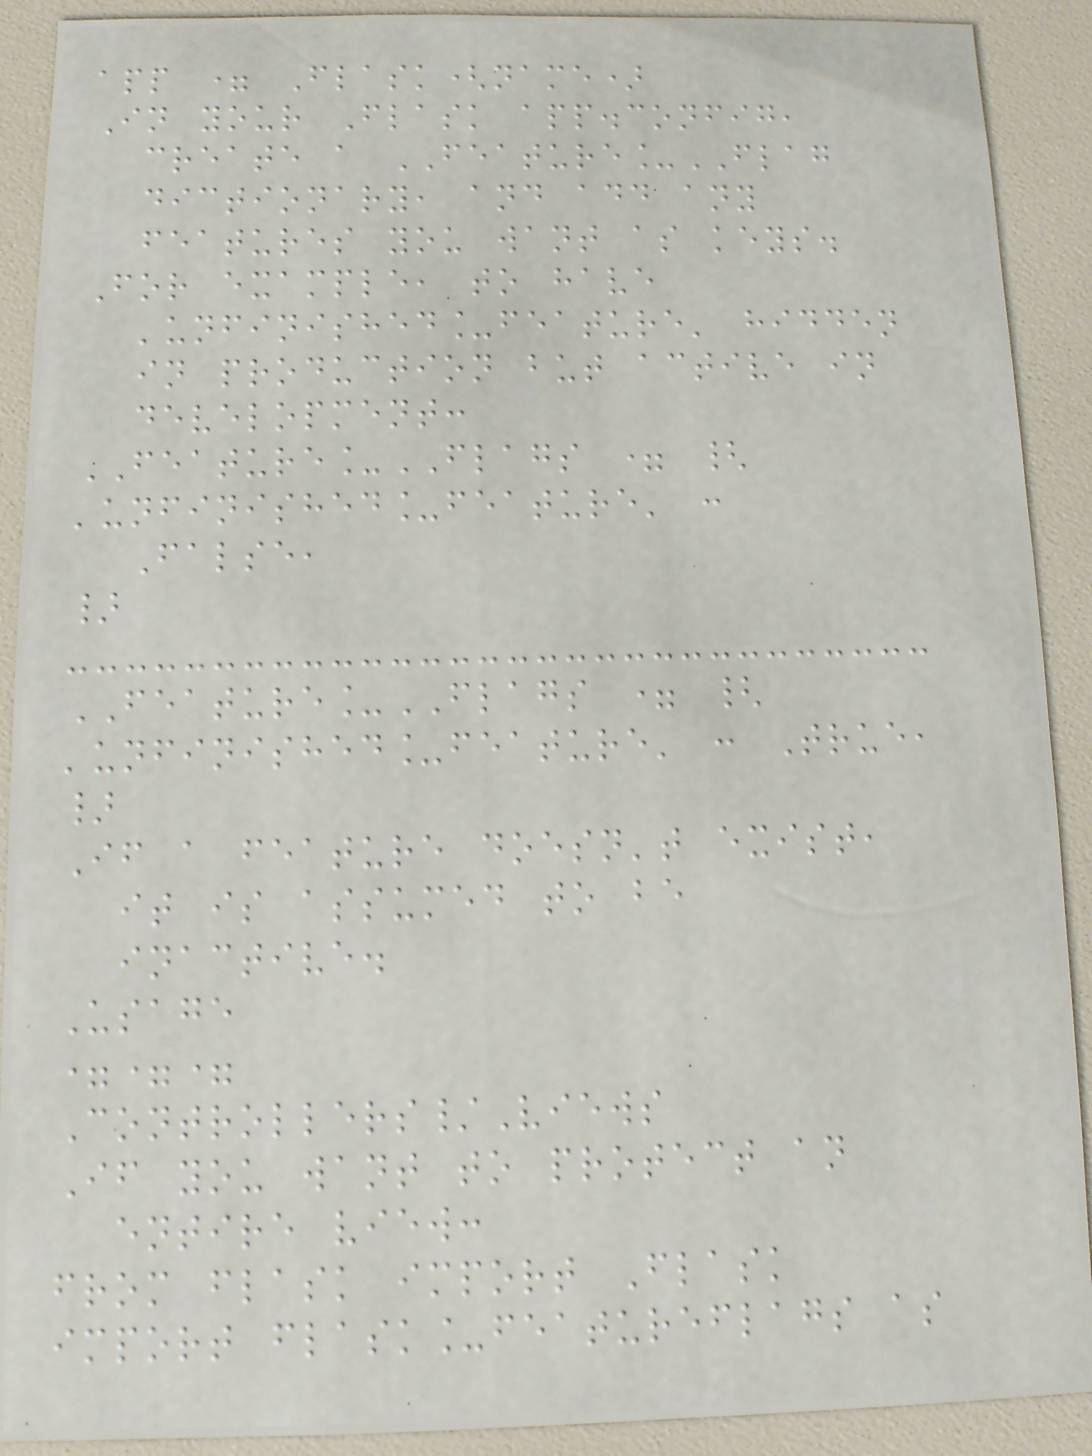app = Flask(name)
In your Flask app.config,
create a FEATURE_FLAG
dictionary, and add any
features you want as keys.
For example, to have
'unfinished_feature' hidden
in production but active in
development:
FEATURE_FLAGS = {
'unfinished_feature' :
False,
}
FEATURE_FLAGS = {
'unfinished_feature' : True,
}
If a feature doesn't exist,
it is assumed to be
inactive.
Usage
===
Controllers/Views
If you want to protect an
entire view:
from flask import Flask
import flask_featureflags as
